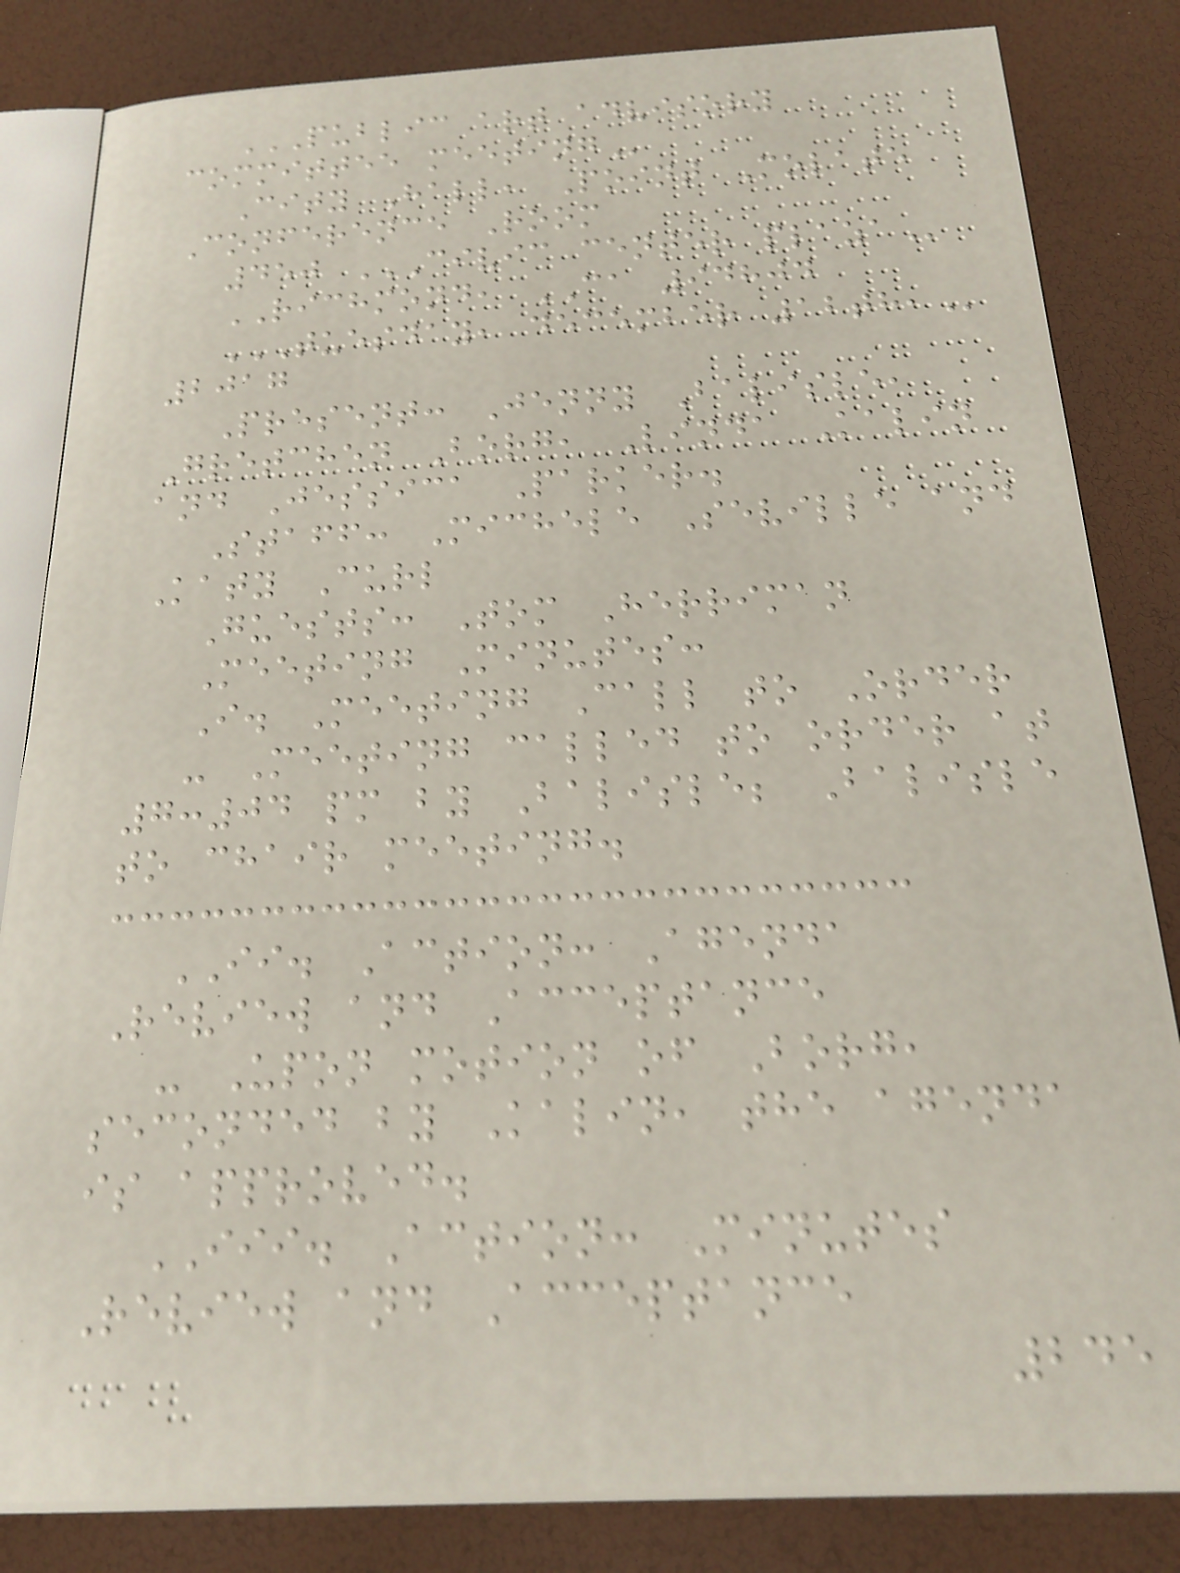PUBLIC ART ADVISORY
COMMITTEE MEETING
City Hall, Point Molate
Conference Room
450 CIVIC CENTER PLAZA
RICHMOND, CA 94804
TUESDAY, DECEMBER 12TH,
2017
Present: Jenny Balisle,
Gretchen Borg, Linda Kalin
and Jessica Parker.
Staff: Michele Seville and
Katy Curl
Guests: Tom Herriman
Meeting Minutes:
I. Meeting Call to Order
- Meeting called to order at
7:04 pm by Balisle; Balisle
to chair meeting.
II. Action: Agenda
Review and Acceptance
- Upon motion of Borg,
seconded by Kalin, the agenda
is approved.
III. Action: Minutes
Review and Acceptance
245
